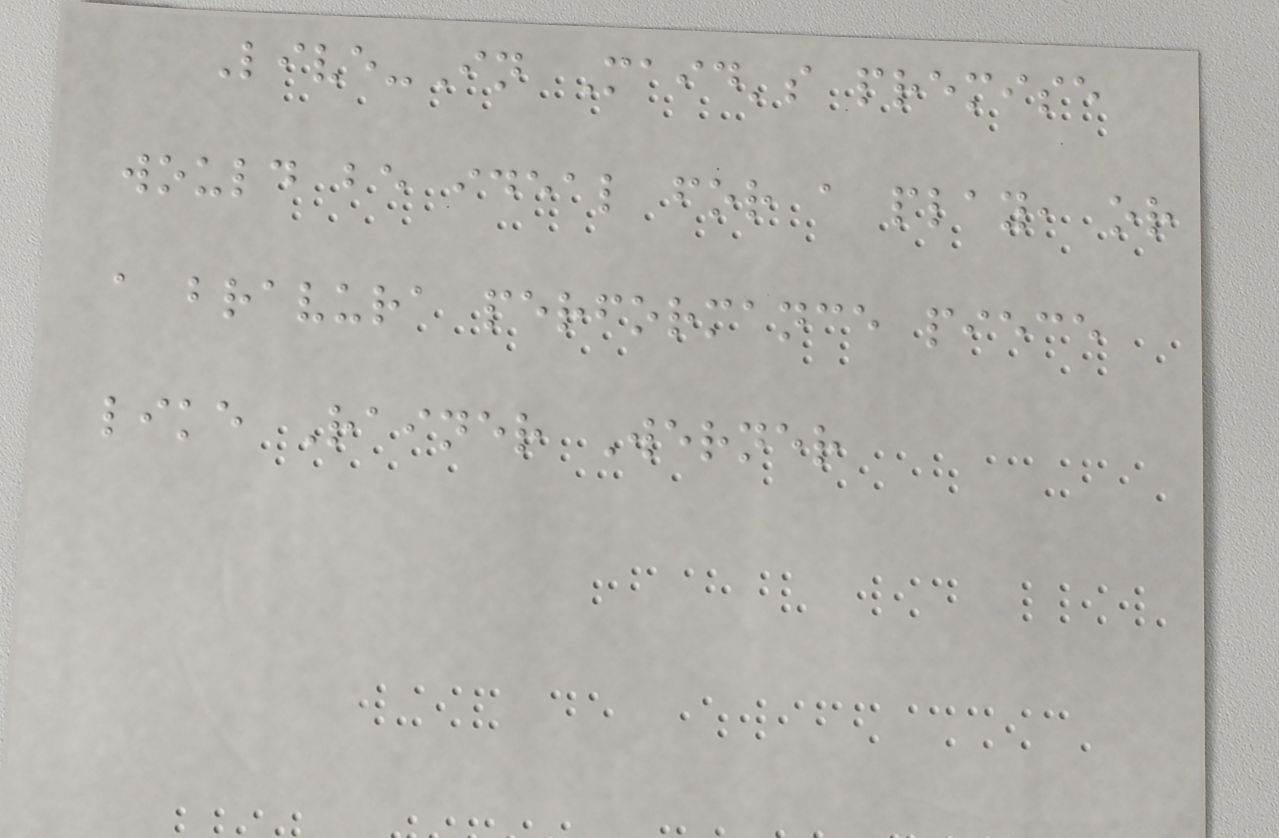Live-In Maid's premise
would be ideal for a play, or
a bravura performance piece
like Rainer Werner
